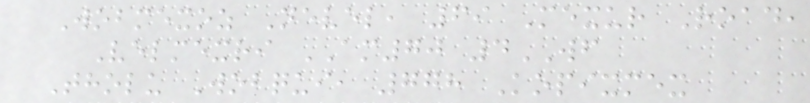Wobmexoz Nevel, 69 Mexur Road,
Velmexri AM70 4WF
Tholu Wobqui, 778 Kopixmex
